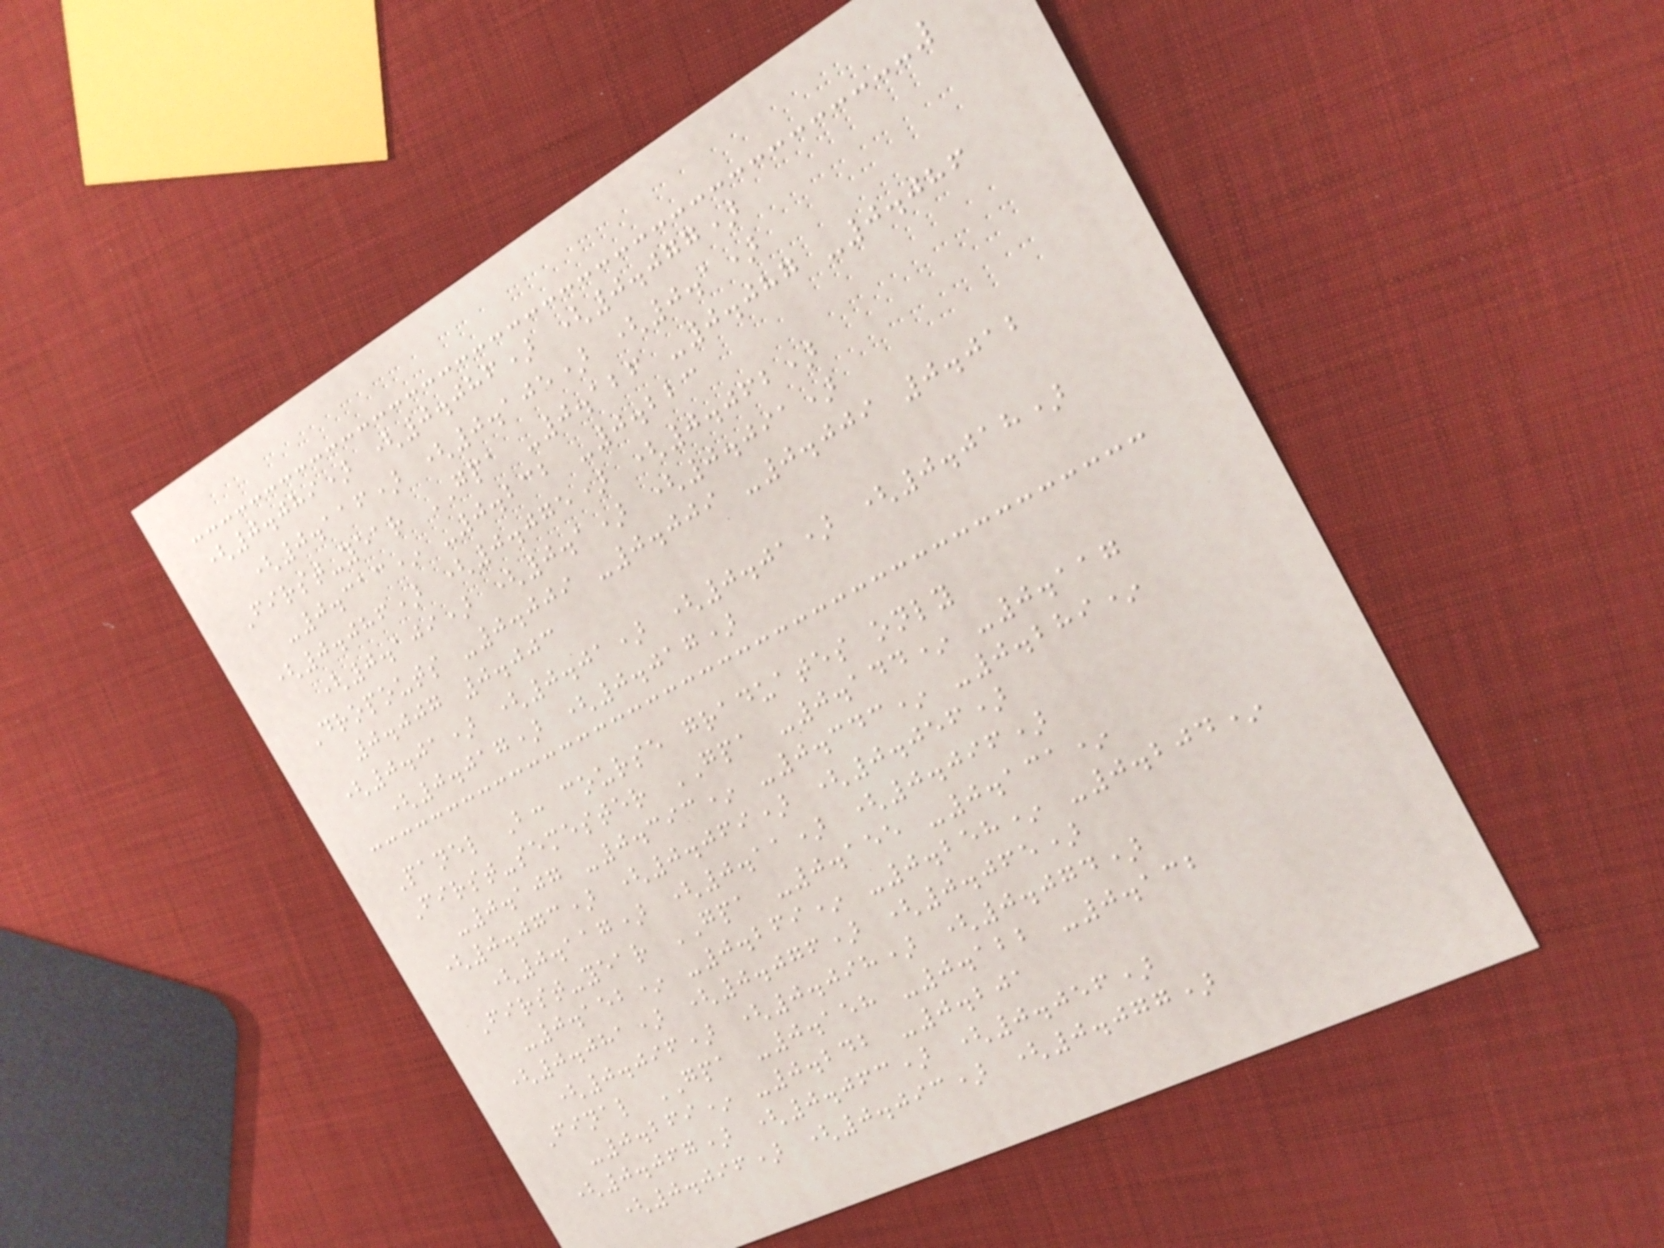(0.089) (0.086) (0.077)
(0.116) (0.105) (0.1)
First-year GPA -0.126 -0.087 -0.086
-0.313* -0.232 -0.223
(0.086) (0.075) (0.062)
(0.109) (0.1) (0.091)
Dropouts -0.009 -0.009 -0.009 0.012
0.007 0.003
(0.01) (0.01) (0.01) (0.018)
(0.017) (0.017)
Panel B: course graduates only
First-semester GPA -0.144* -0.117
-0.107 -0.393* -0.343* -0.289*
(0.073) (0.069) (0.056)
(0.117) (0.11) (0.096)
First-year GPA -0.155 -0.131*
-0.152* -0.269* -0.258* -0.204*
(0.081) (0.076) (0.065)
(0.096) (0.098) (0.074)
Final GPA -0.158 -0.122 -0.132
-0.269* -0.242 -0.201
(0.067) (0.063) (0.056)
(0.096) (0.093) (0.077)
